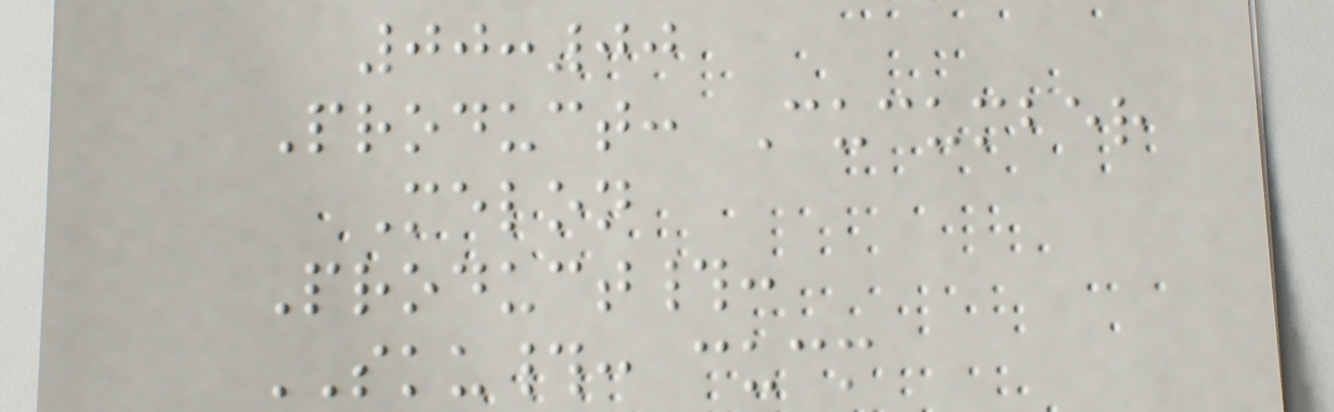00:00
Product: Cucumber
Melon
Product#:
SKU#: cucm
